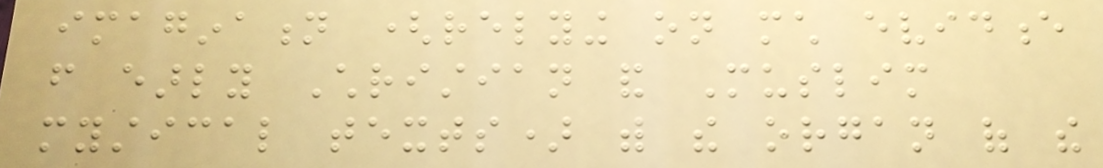imagination (relying on much evidence
from early Christian and Muslim
mystical texts) with the organ of the
